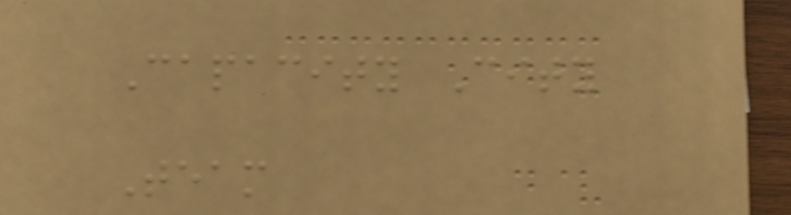Capacity City
Team
